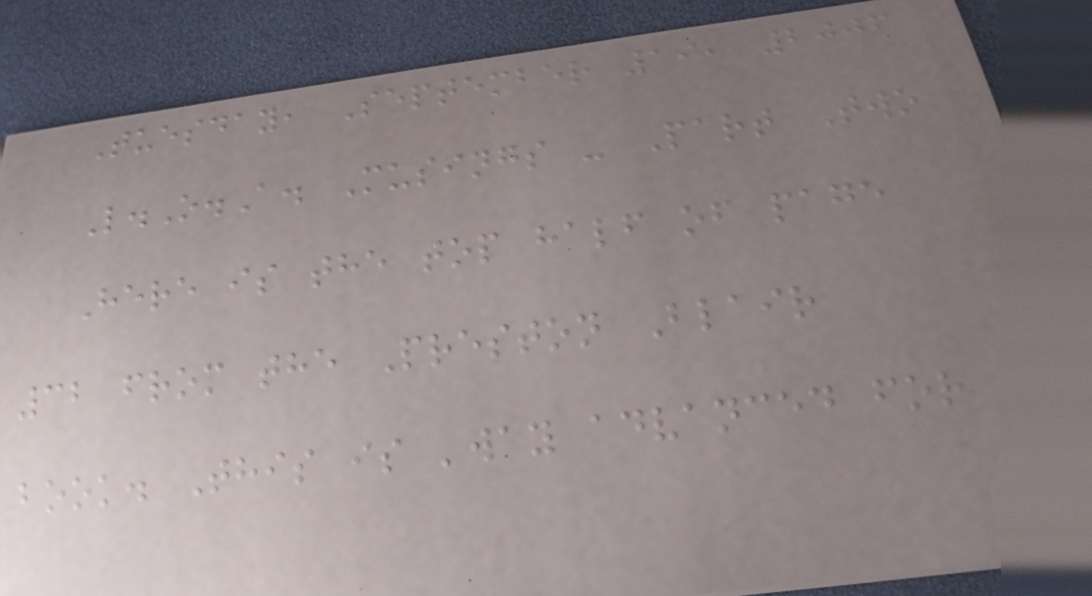Tuesday, September 19, 2006
L.O.A. Musings - Part Two
Here is the top half of page
32 from the Preston Blair
book. This is 'way advanced for
